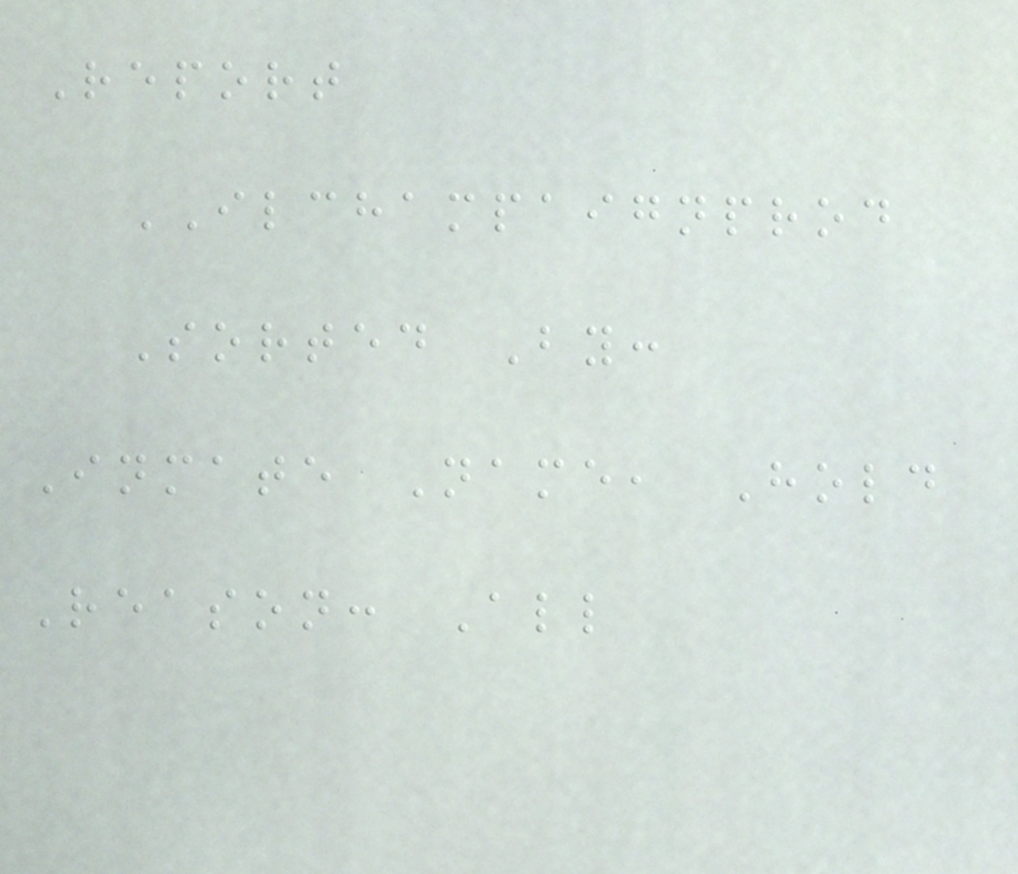Report
ILCHAMPAIGNPROD
Sorted By:
Inmate Name, Hold
Reason: All
